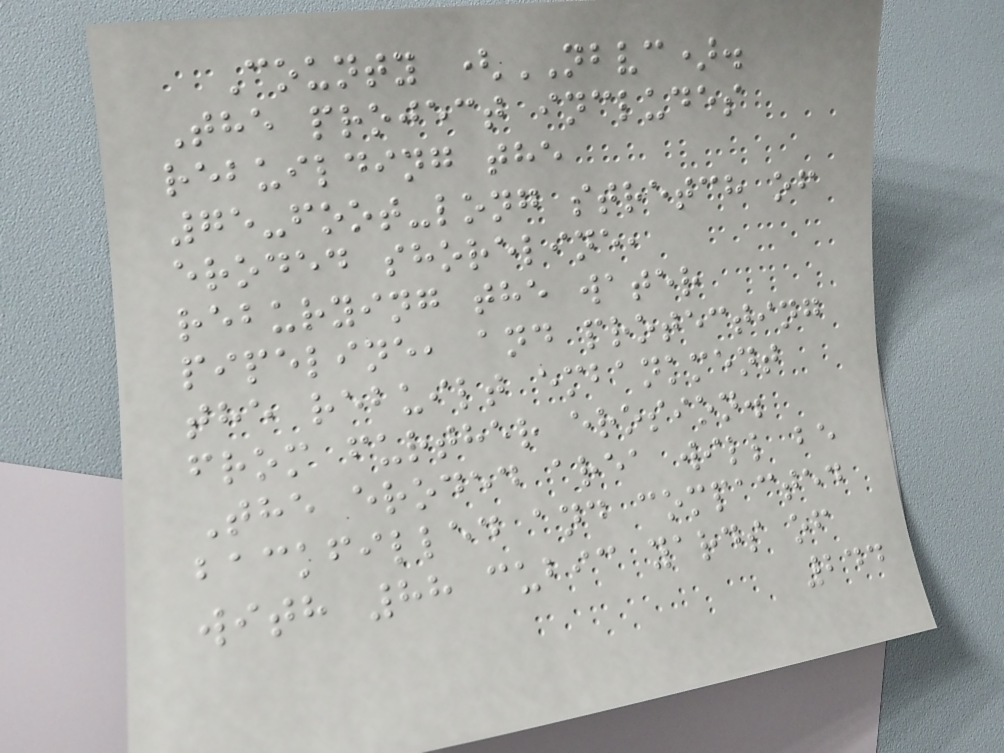County (NBVC).
The project includes
rebuilding the
75-foot-long stretch of
eroded shoreline,
reburying the water
pipeline, and protecting
the rebuilt embankment
from further erosion.
The eroded area will be
backfilled and compacted
with 88 cubic yards of
244
